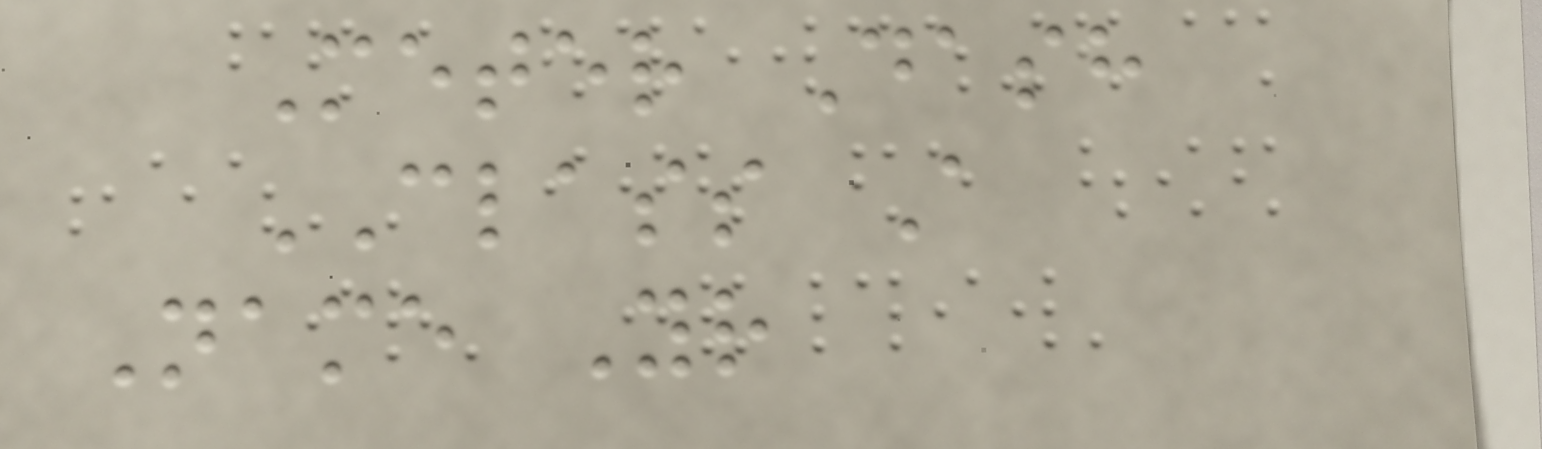Meter Dash
CLASS A
Name Yr
